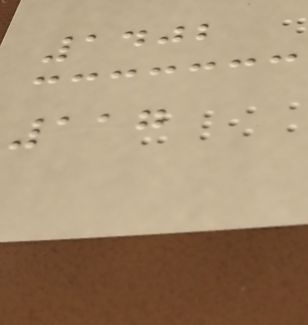1402
117
